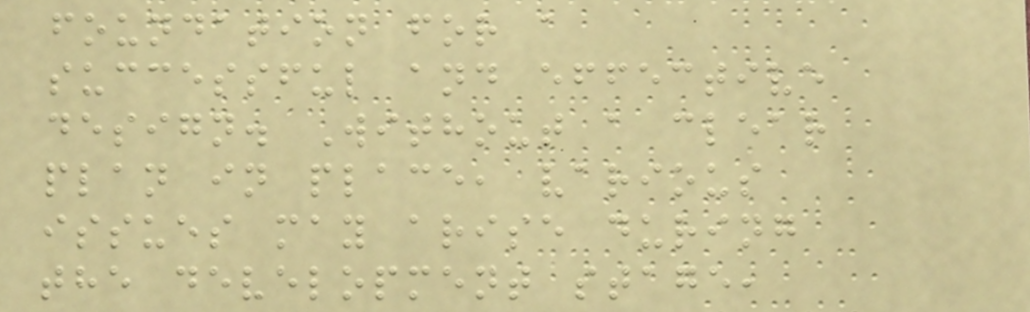foundation for a
successful and effective
design. Without a clear
plan in place, various
issues may arise during
the development stage,
